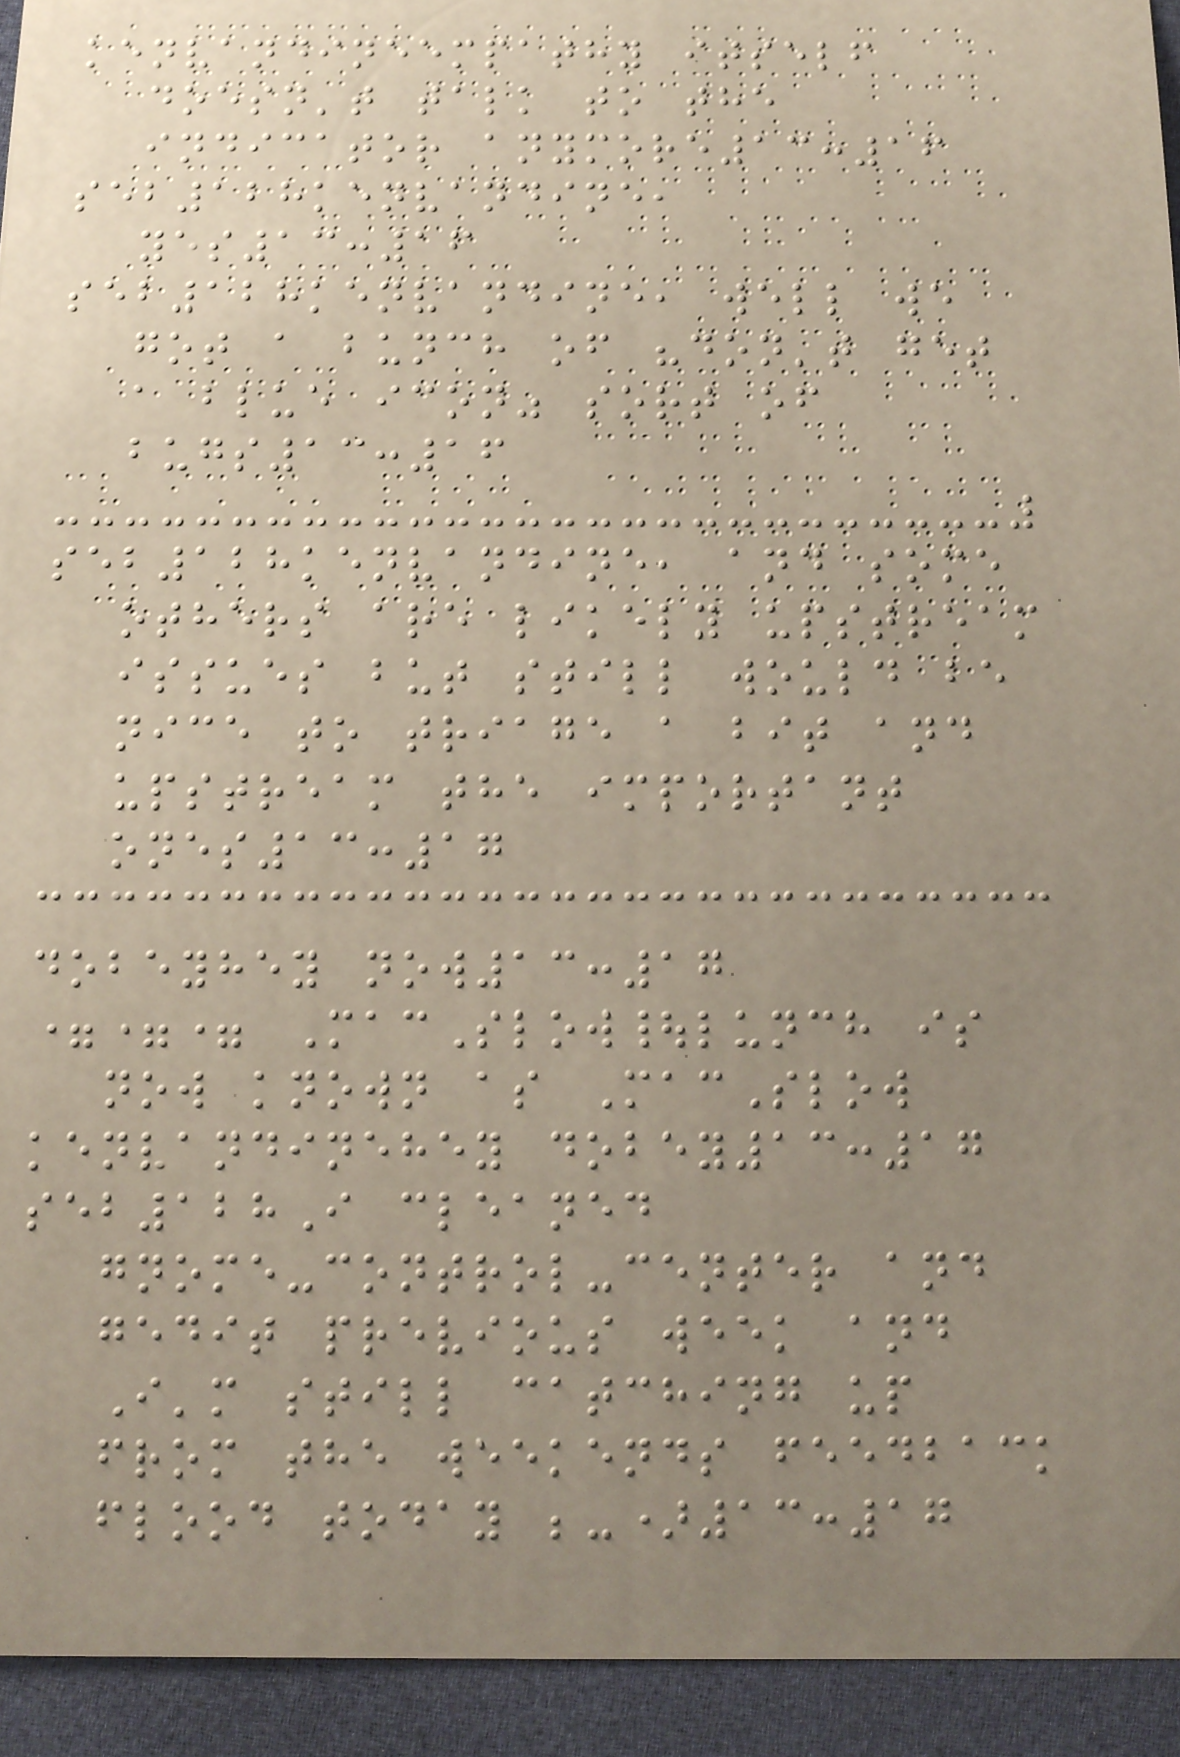kenvandineempathy itself
doesn't talk to the
indicator anymore13:16
seb128kenvandine,
yes13:16
seb128kenvandine, well we
got a bunch of "don't get
a blue icon" sort of
bugs13:16
seb128kenvandine, and some
others are likely upstream
issues but still would be
nice to triage a bit and
upstream the important
ones13:17
dobeyhey now13:17
=== MacSlow|lunch is
now known as MacSlow
kenvandinehey dobey13:17
seb128I cleaned
gnome-control-center and
gedit previous week and
I'm still catching up
from the weekends feedback
flood today ;-)13:17
